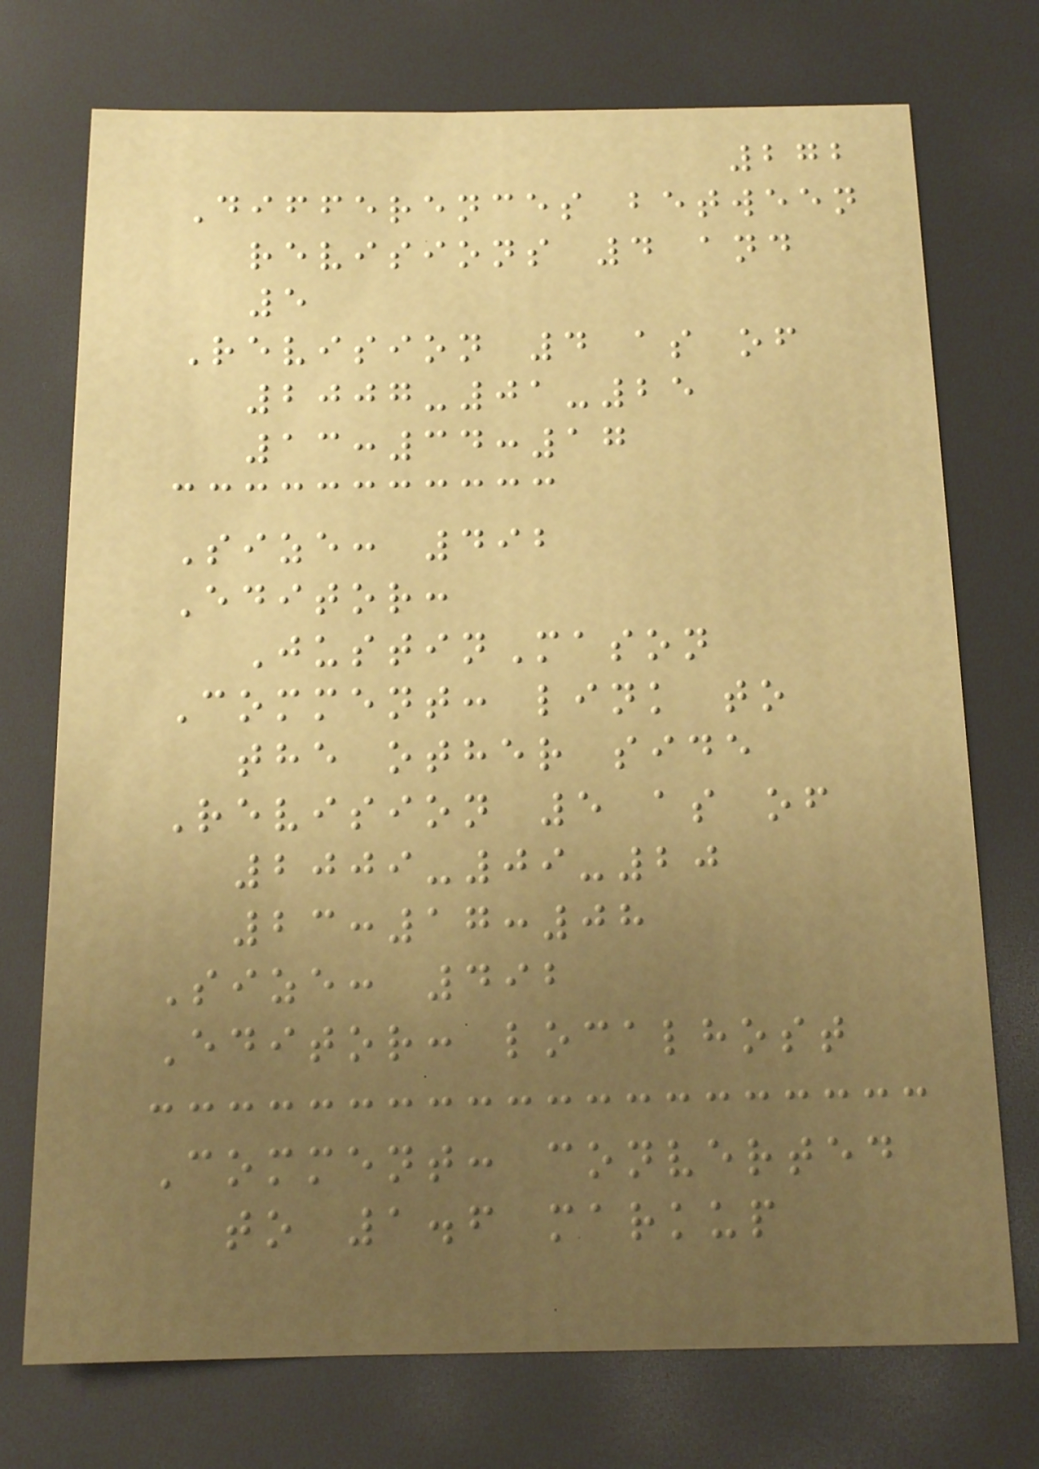272
Differences between
revisions 4 and
5
Revision 4 as of
2007-01-25
13:34:17
Size: 492
Editor:
JustinMason
Comment: link to
the other side
Revision 5 as of
2009-09-20
23:17:08
Size: 492
Editor: localhost
Comment: converted
to 1.6 markup
